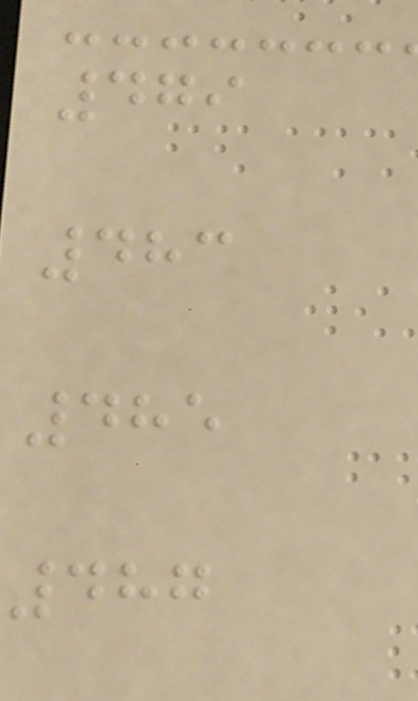479
483
485
487
